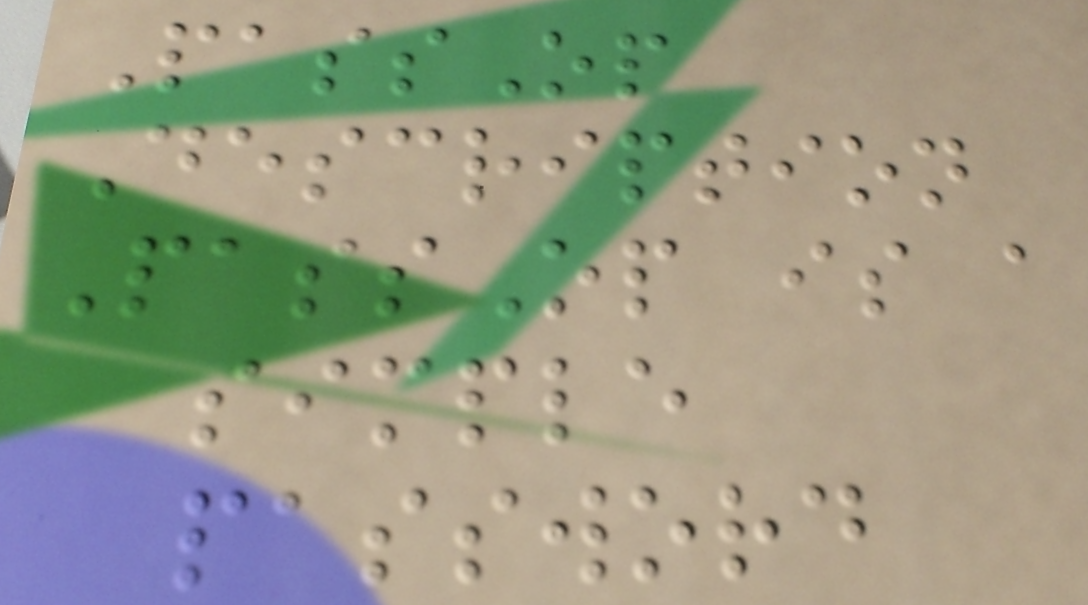PassOp
Description
PassOp is a
simple
password
